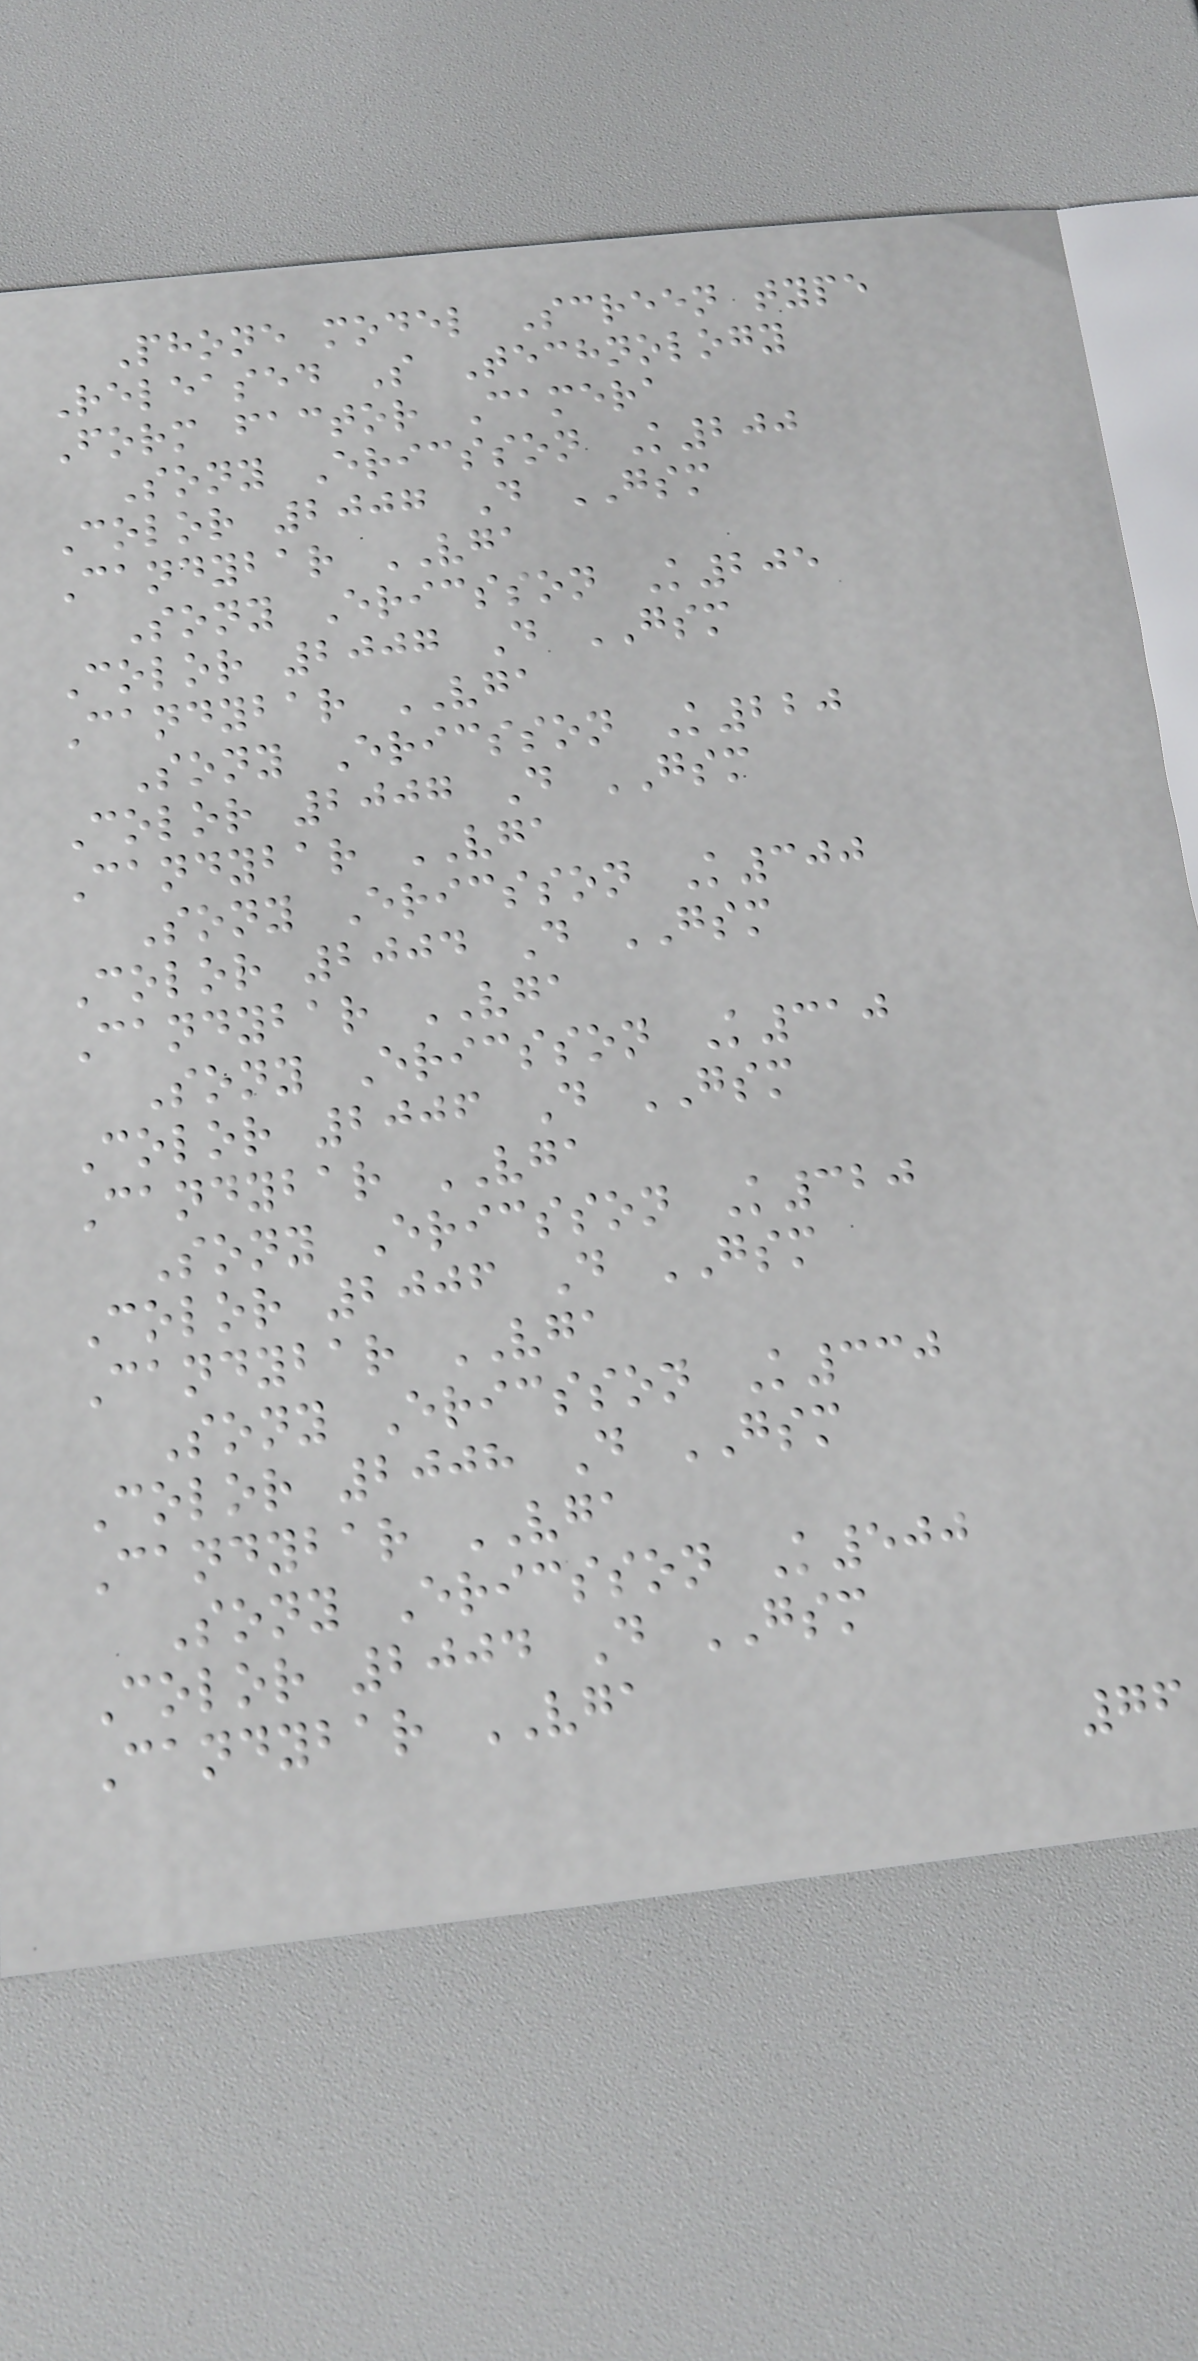Phone model Screen type
Released S Technology
Form factor Camera
Sony Ericsson K200
Color 2007 D GSM
Candybar VGA
Sony Ericsson K205
Color 2007 D GSM
Candybar VGA
Sony Ericsson K220
Color 2007 D GSM
Candybar VGA
Sony Ericsson K300
Color 2004 D GSM
Candybar VGA
Sony Ericsson K310
Color 2006 D GSM
Candybar VGA
Sony Ericsson K320
Color 2006 D GSM
Candybar VGA
Sony Ericsson K330
Color 2008 D GSM
Candybar VGA
Sony Ericsson K500
Color 2004 D GSM
Candybar VGA
76
